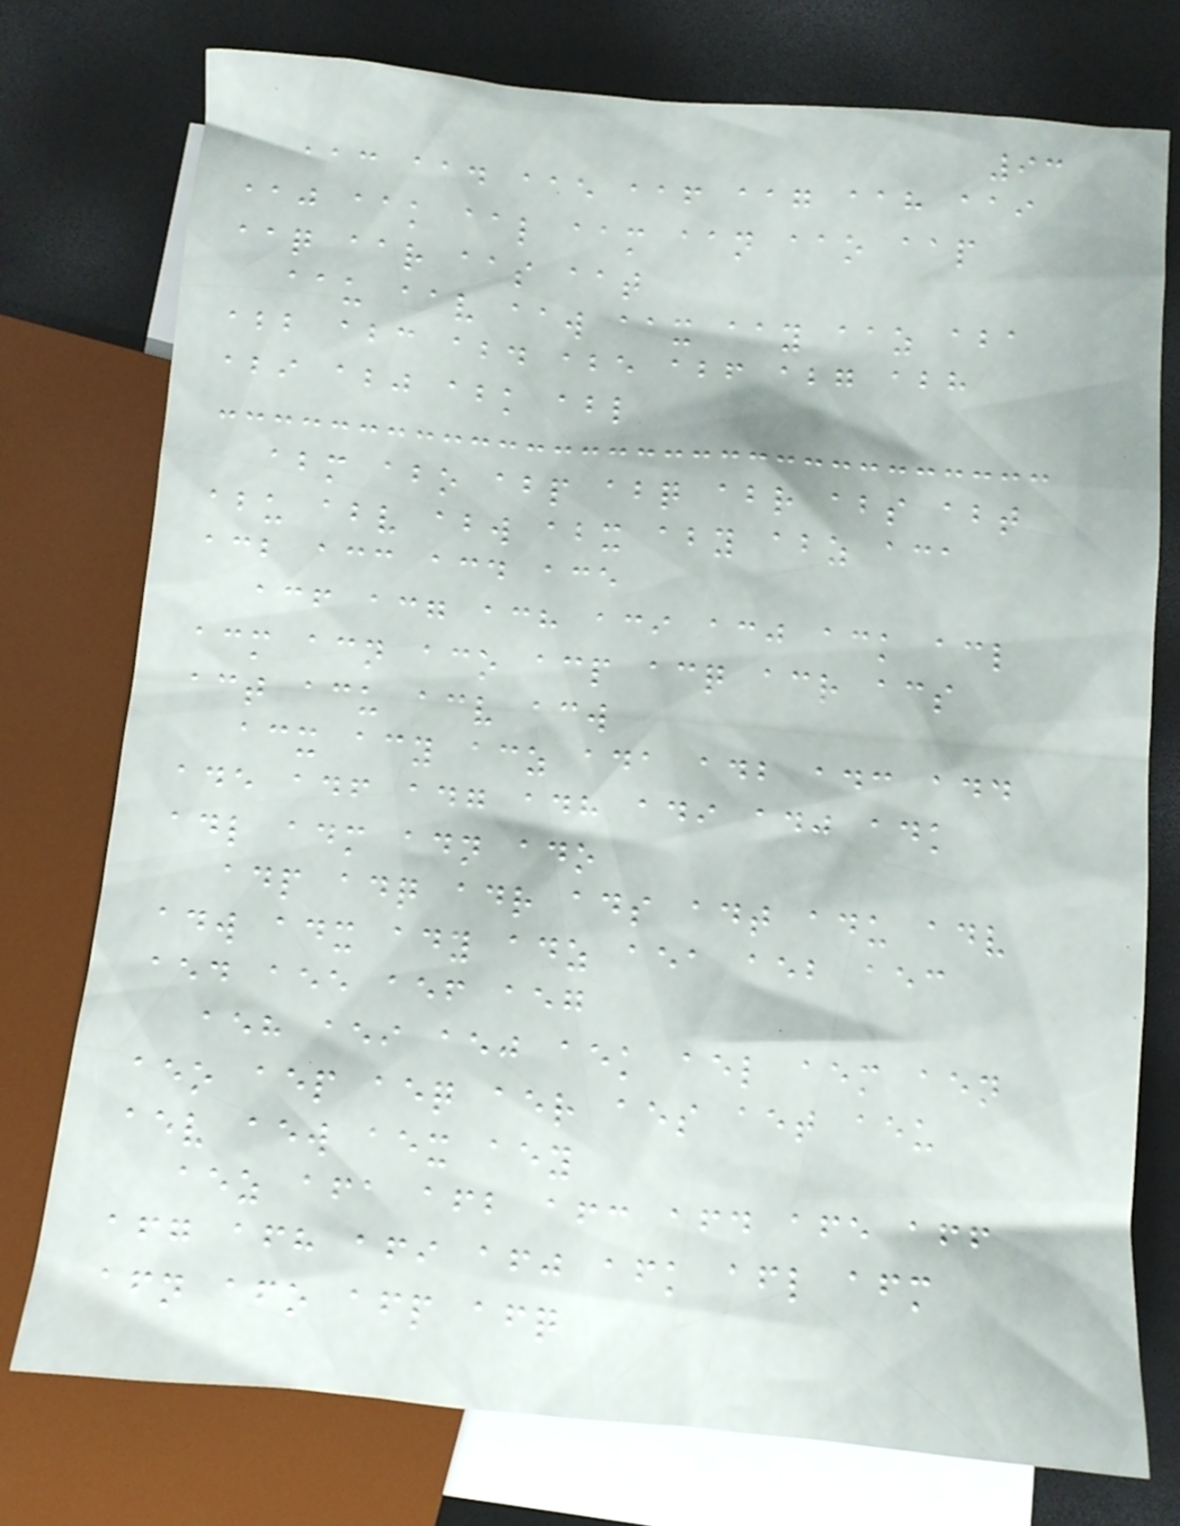93
aac aad aae aaf aag aah aai
aaj aak aal aam aan aao aap
aaq aar aas aat
aau aav aaw aax aay aaz aba
abb abc abd abe abf abg abh
abi abj abk abl
abm abo abp abq abr abs abt
abu abv abw abx aby abz aca
acb acc acd ace
acf acg ach aci acj ack acl
acm acn aco acp acq acr acs
act acu acv acw
acx acy acz ada adb adc add
ade adf adg adh adi adj adk
adl adm adn ado
adp adq adr ads adt adu adv
adw adx ady adz aea aeb aec
aed aee aef aeg
aeh aei aej aek ael aem aen
aeo aep aeq aer aes aet aeu
aev aew aex aey
aez afa afb afc afd afe aff
afg afh afi afj afk afl afm
afn afo afp afq
